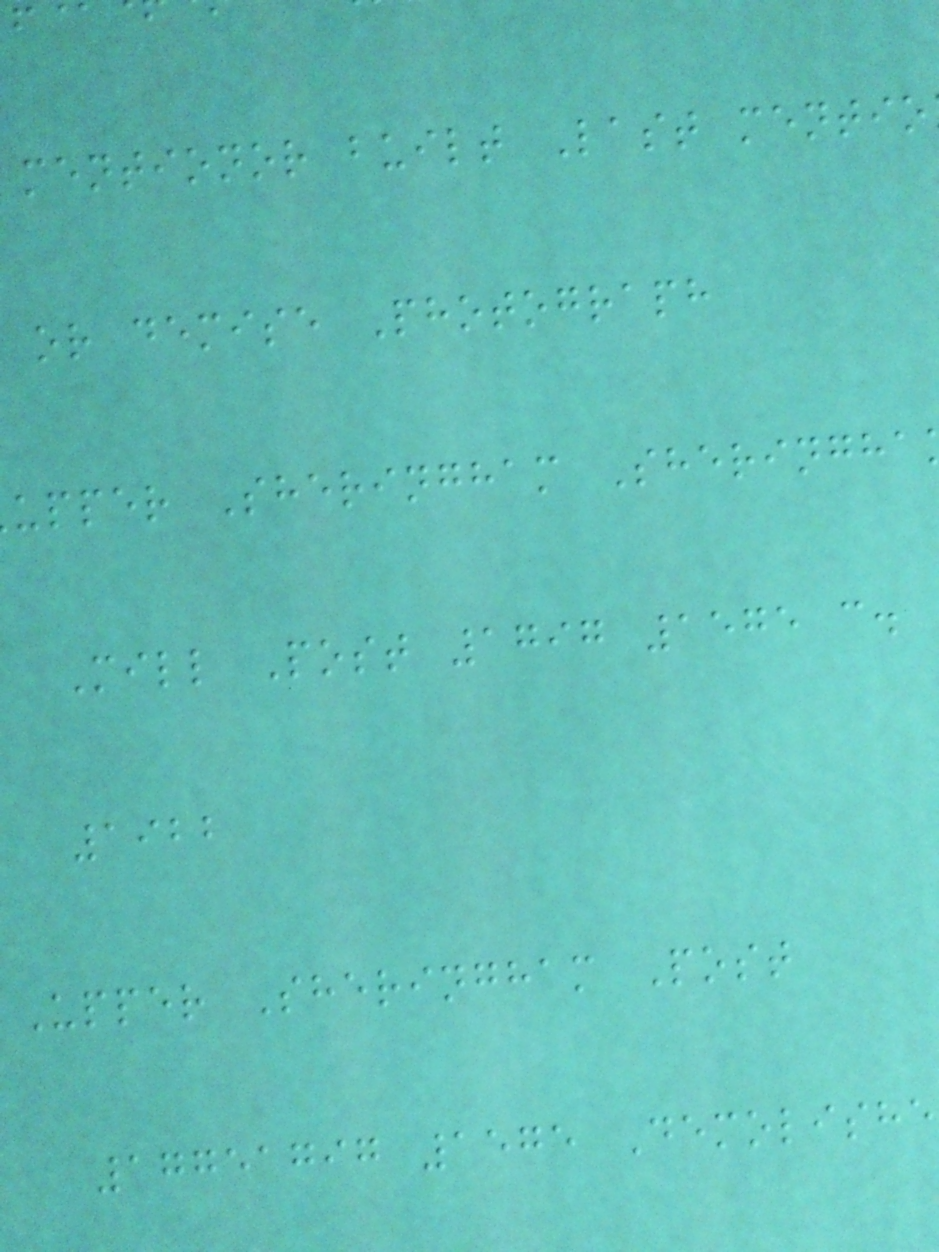mentionor built Last mentio
or demise Photograph
upper Sheringham Sheringha
Mill Post 1797 1575 c.
1922
Upper Sheringham Post
17751797 1575 Demolishe
